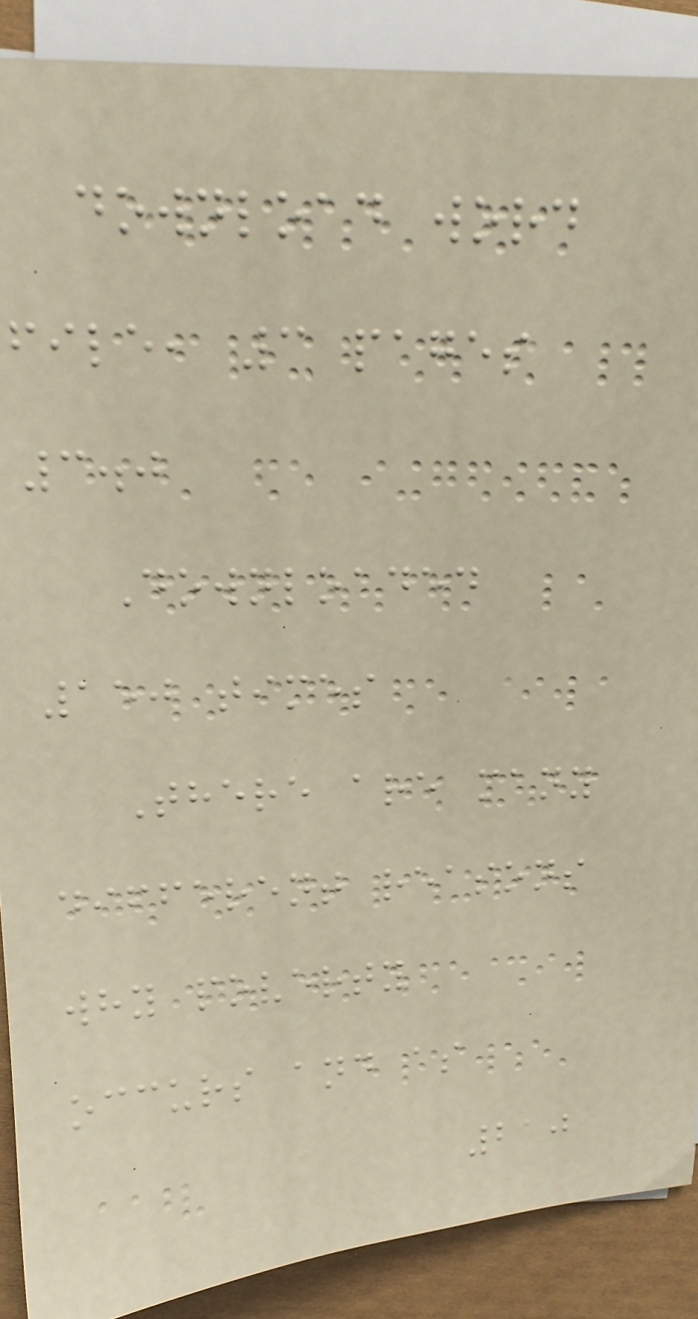download word
file, 3 pages
3.0
Downloaded
150 times
There are many
different reasons
why poverty
occurs and as
210
